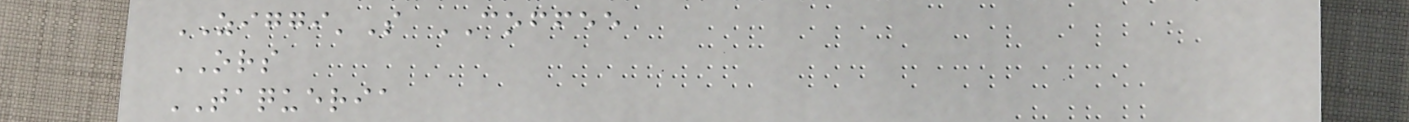ZIGGI'S COFFEE
ORS
TAQUERIA
